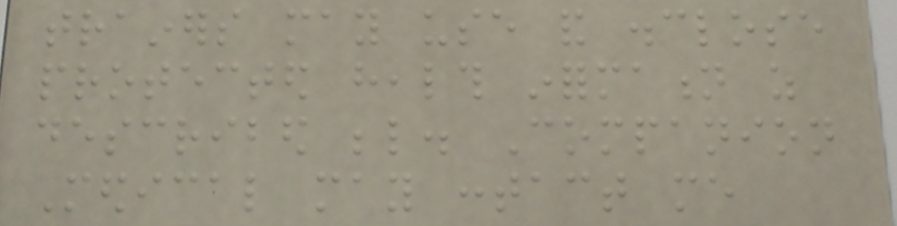trainers may use and disclose
protected health information as
described below. Companion
Medical may contact me
